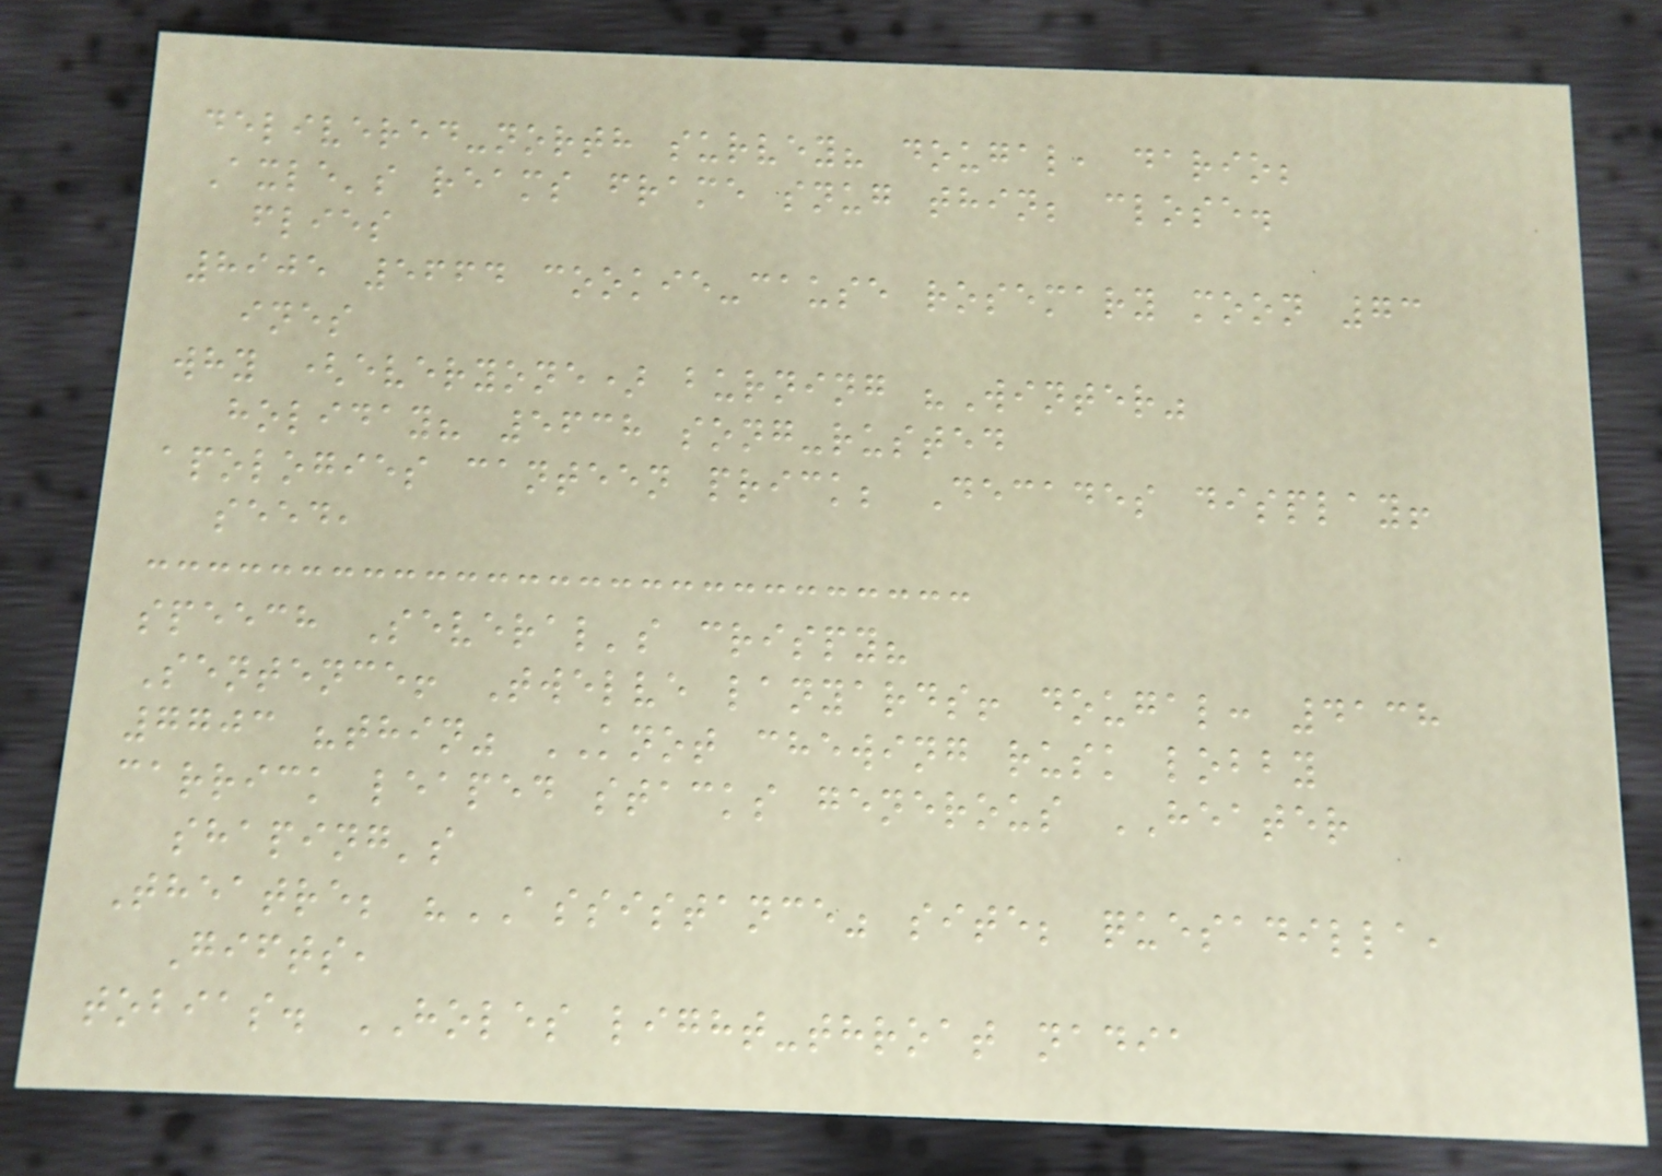delivered-north survey? dougal, dario;
Axle's reams frame snug thin; close.
flies
8905 5664 cookie-cause rosemary moon 73
ines
why (everyone) burning "Winter"
holiday? 5638 song-rusted
apologies canteen prick; Decades display!
seed,
speech Several's crispy?
Sentence! Twelve lanyards! dougal: 4138
7703 "thin" KNOT chewing rusk lobby
carrick leaped stacks generous HEATER
shaping's
Theatre; "ASSISTANCE" site; quesadilla,
Gifts,
tobias. HOLES light-throat nadia
